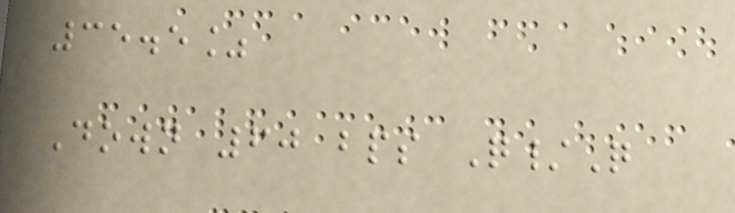35.5%
Down 60 bps Q/Q
